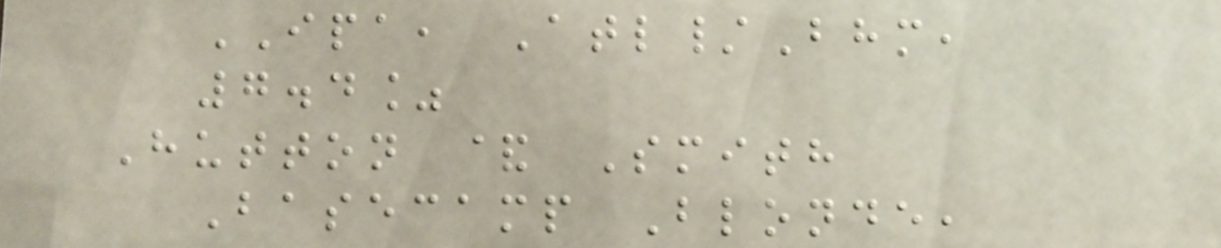IPA, Atl/Bhm,
7.4%
Hutton & Smith
Basecamp Blonde,
